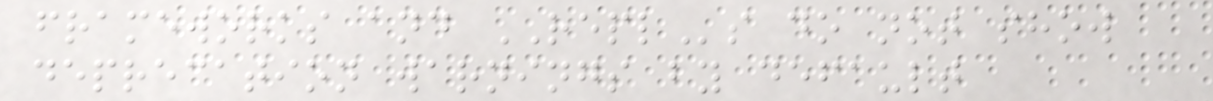frameworks and REPLs do not show
deprecation warnings by default
